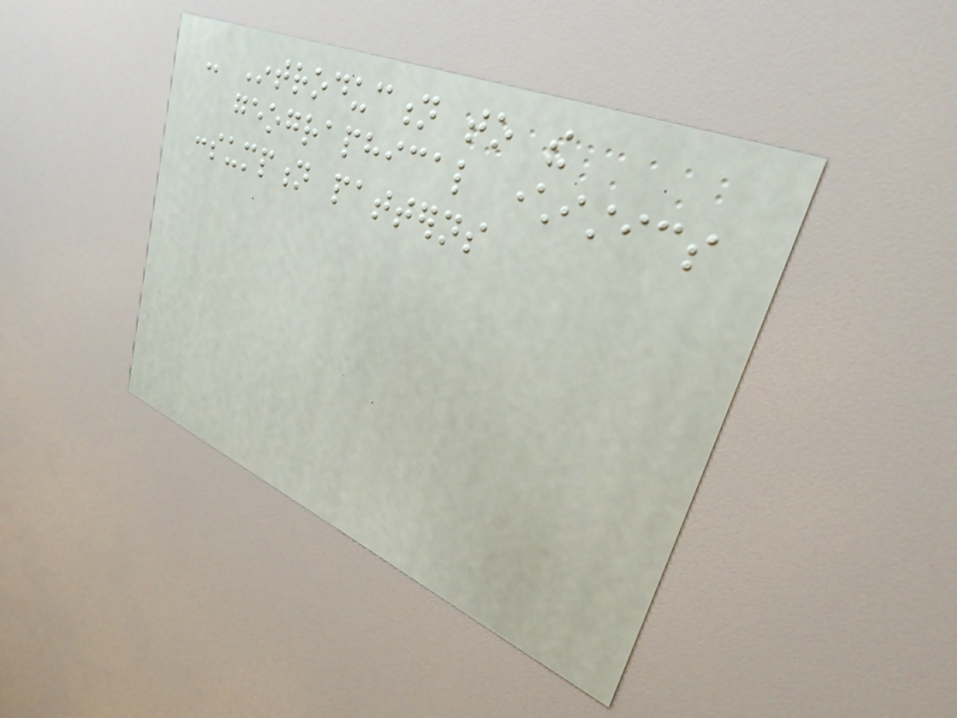- Introduction to the
geographical characteristics
consumption patterns
